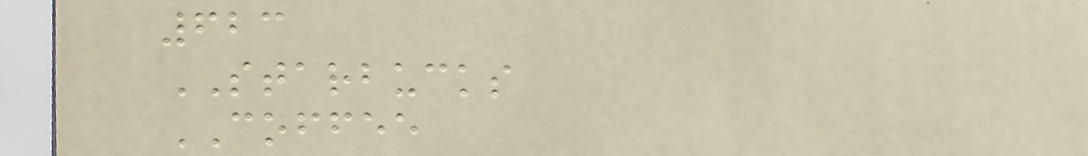623
STARBUCKS
COFFEE
